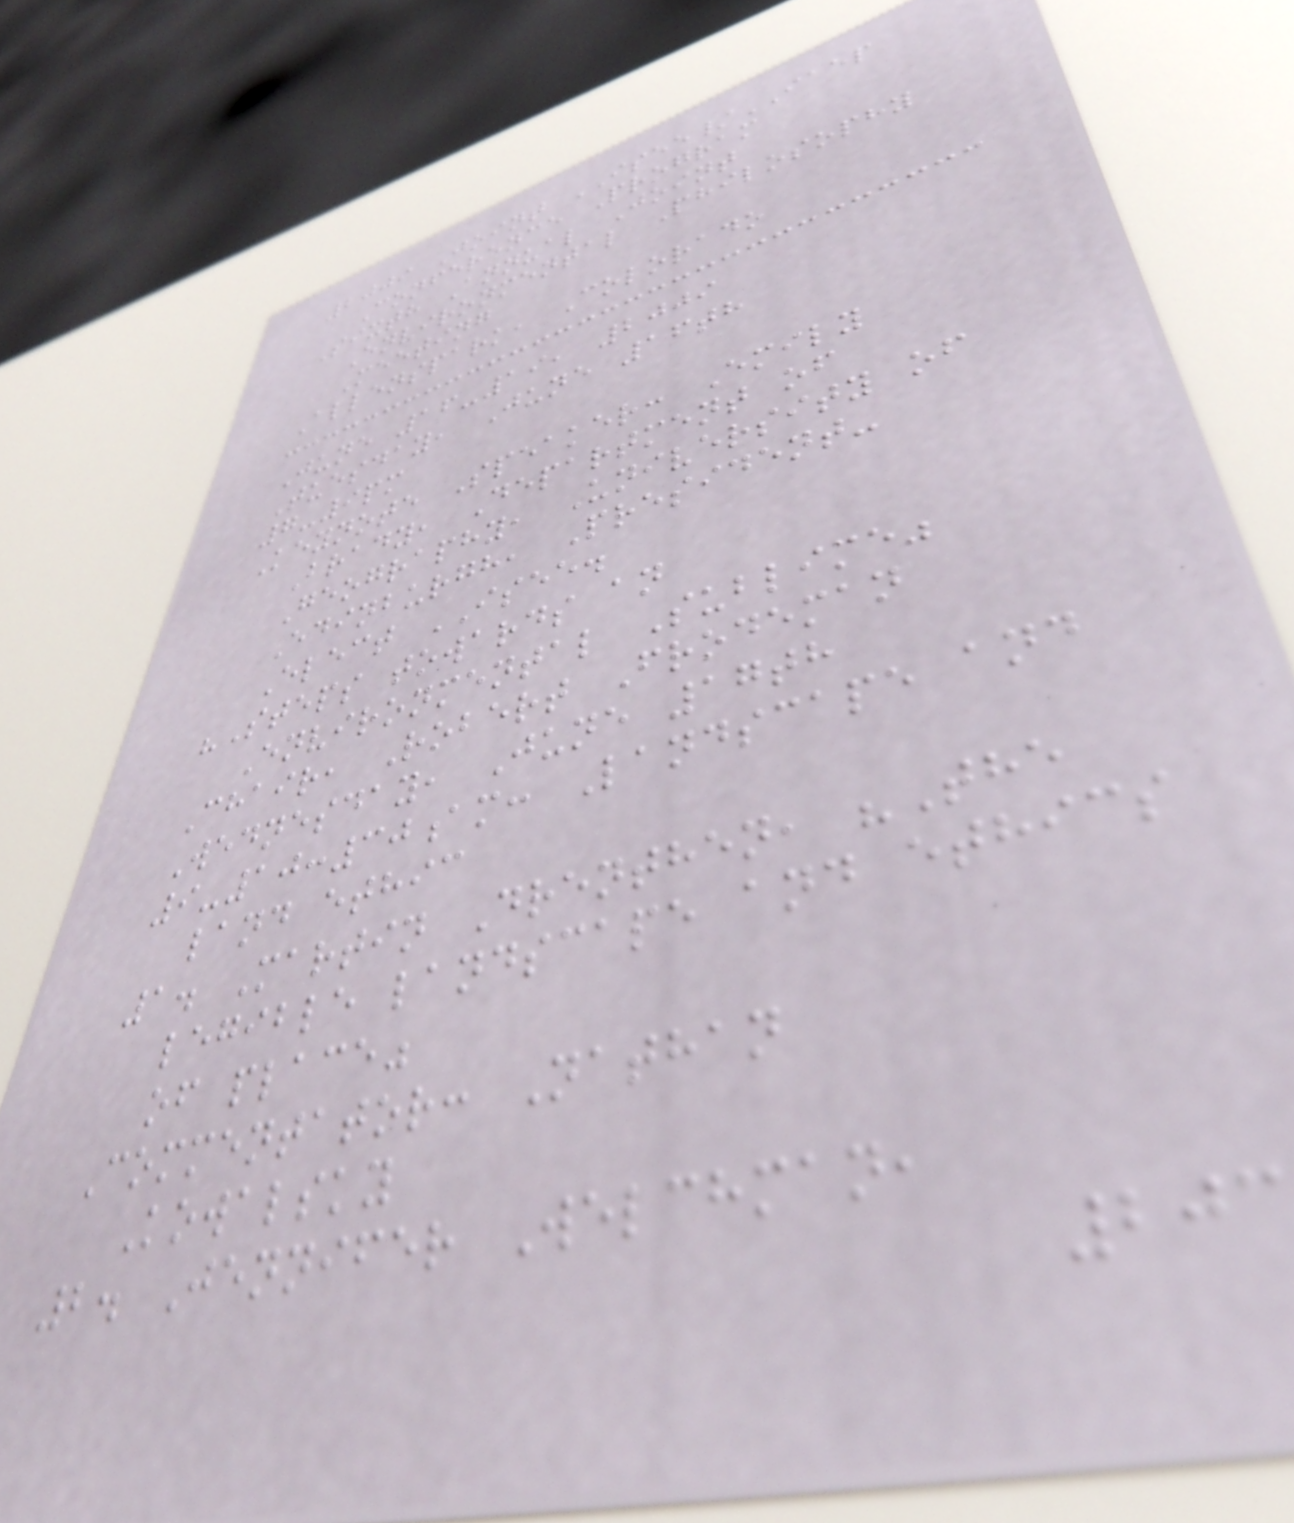2009 Joint ISEE/IAEP
Conference Program
Sixth Annual Joint
Environmental Philosophy
Meeting
Allenspark, Colorado
June 16-19, 2009
Tuesday, June 16th
7-9pm
Keynote Speaker: Emily
Brady, Department of
Geography, University of
Edinburgh, President-
Elect ISEE.
"Steps towards an
Environmental Sublime"
Chair, Robert Frodeman
Wednesday, June 17th
9-10:30am: Landscape and
land ethic
1. Martin Drenthen, "The
legible landscape and ethics
of place"
Commentator: Nathan
Kowalsky
2. Jennifer Welchman,
203
